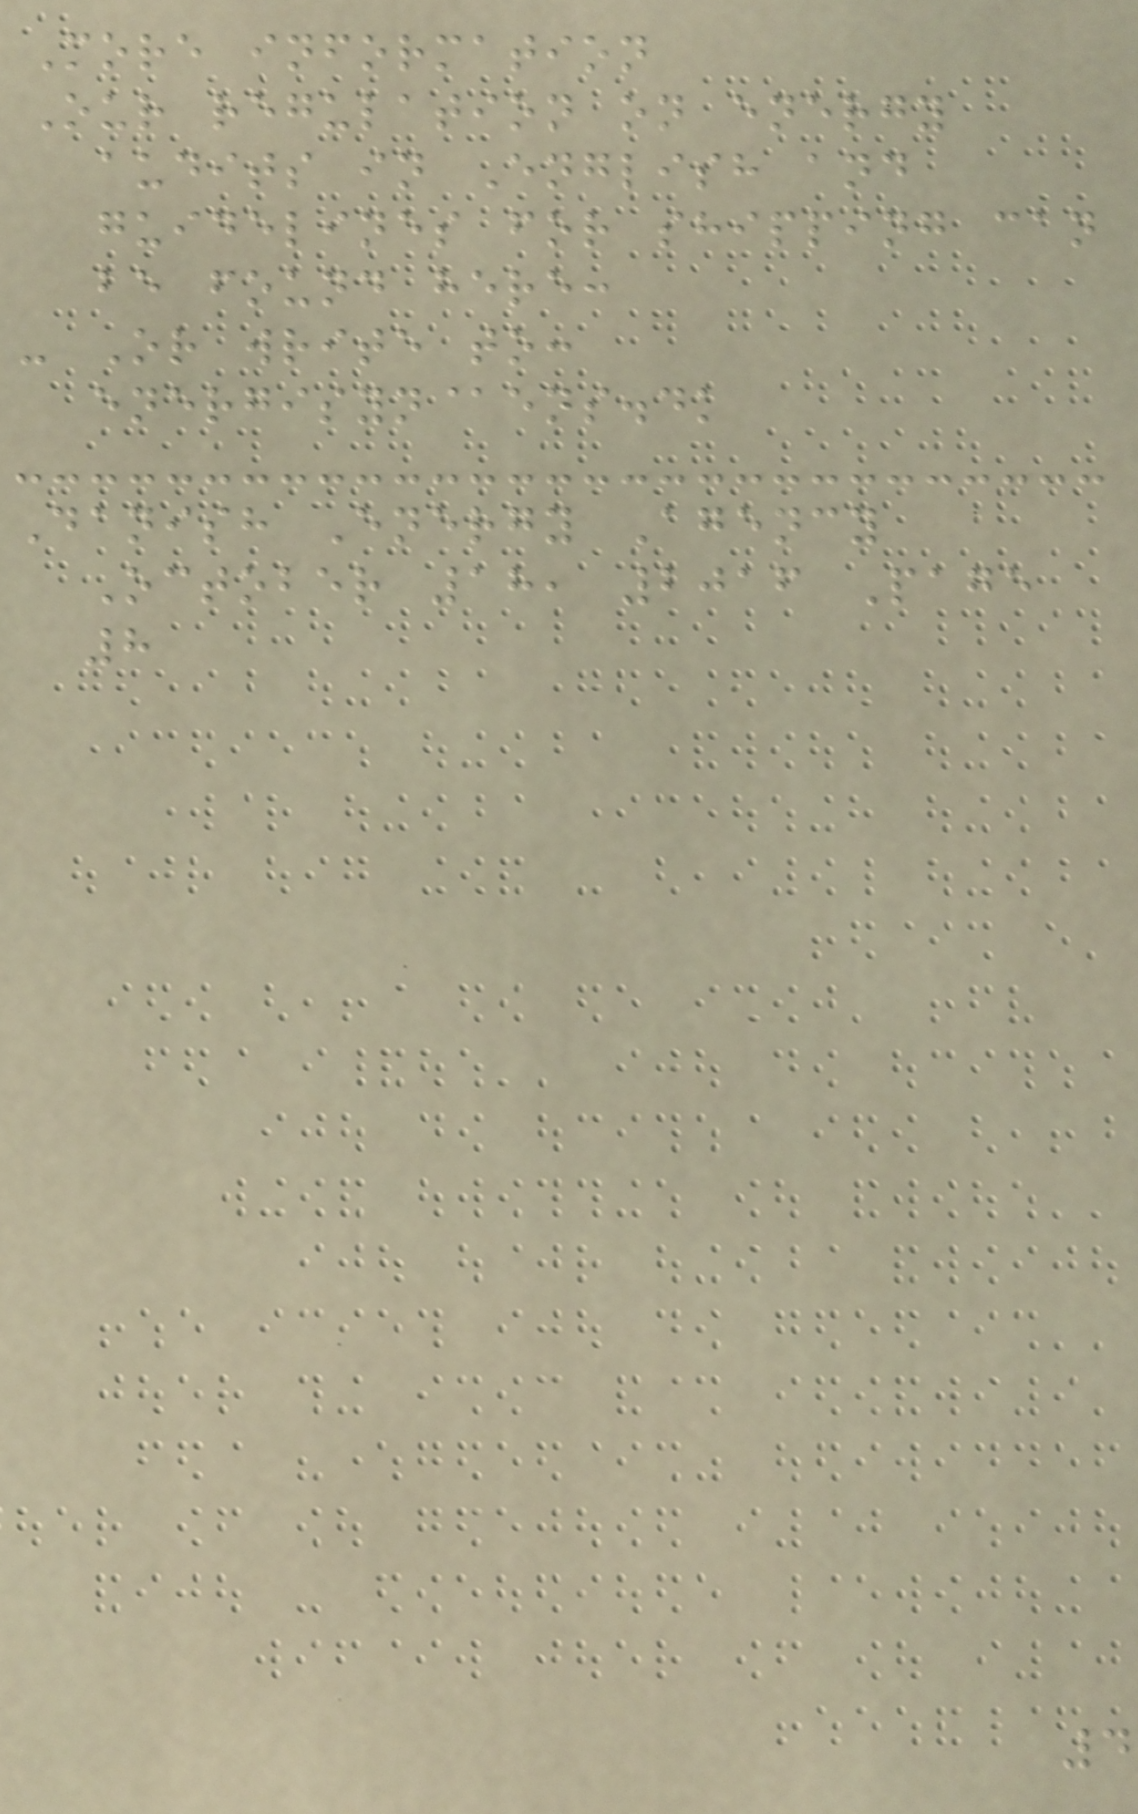More information
Our regulation on energy
audits in English and
guidelines for shipping can
be found here:
- Or write to:
energisyn@ens.dk
Danish Energy Agency
October 18, 2016 Page
8
4
